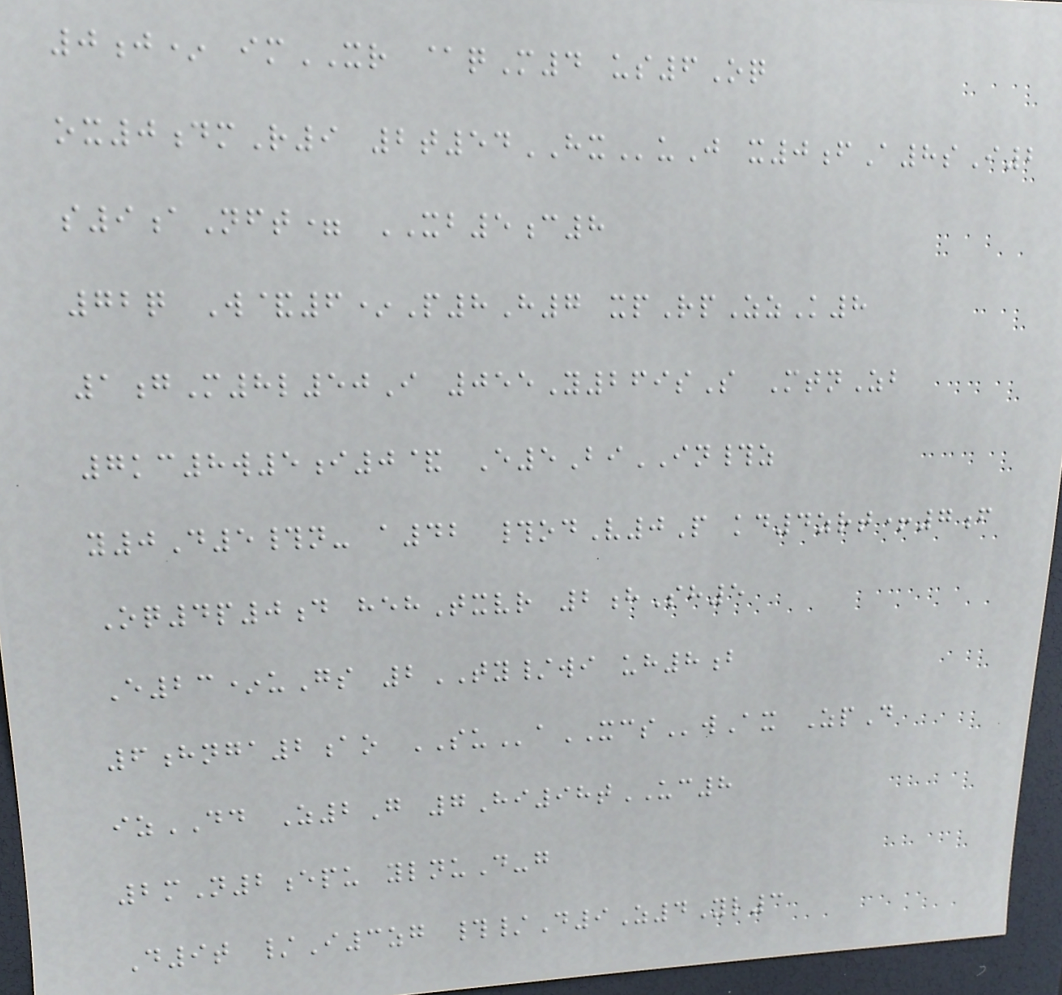0j* imXR @qM4 us6Oq
ox0dmR9 2t54HXuJ x0fA8sI2
s9aNft= XB5c8
72q W&6*P8H7 xpRpZzK8
1gM8l50I 055Y269sS MtnZb
7kc8w5i0& E5BiIN#z
y0D5#n- a42 #odV0P kd4zrt+7f
Oq4p0d hehTxvr 2hSh5
E23*uGs 2TY/wi uh8b
6hnga2ao SUaXCSwAx ZpD
izDD Z2G 7Hi98tUC8
2mN2epu ylnuD-g
D9t /I3zg #/D9Z4Yl3
